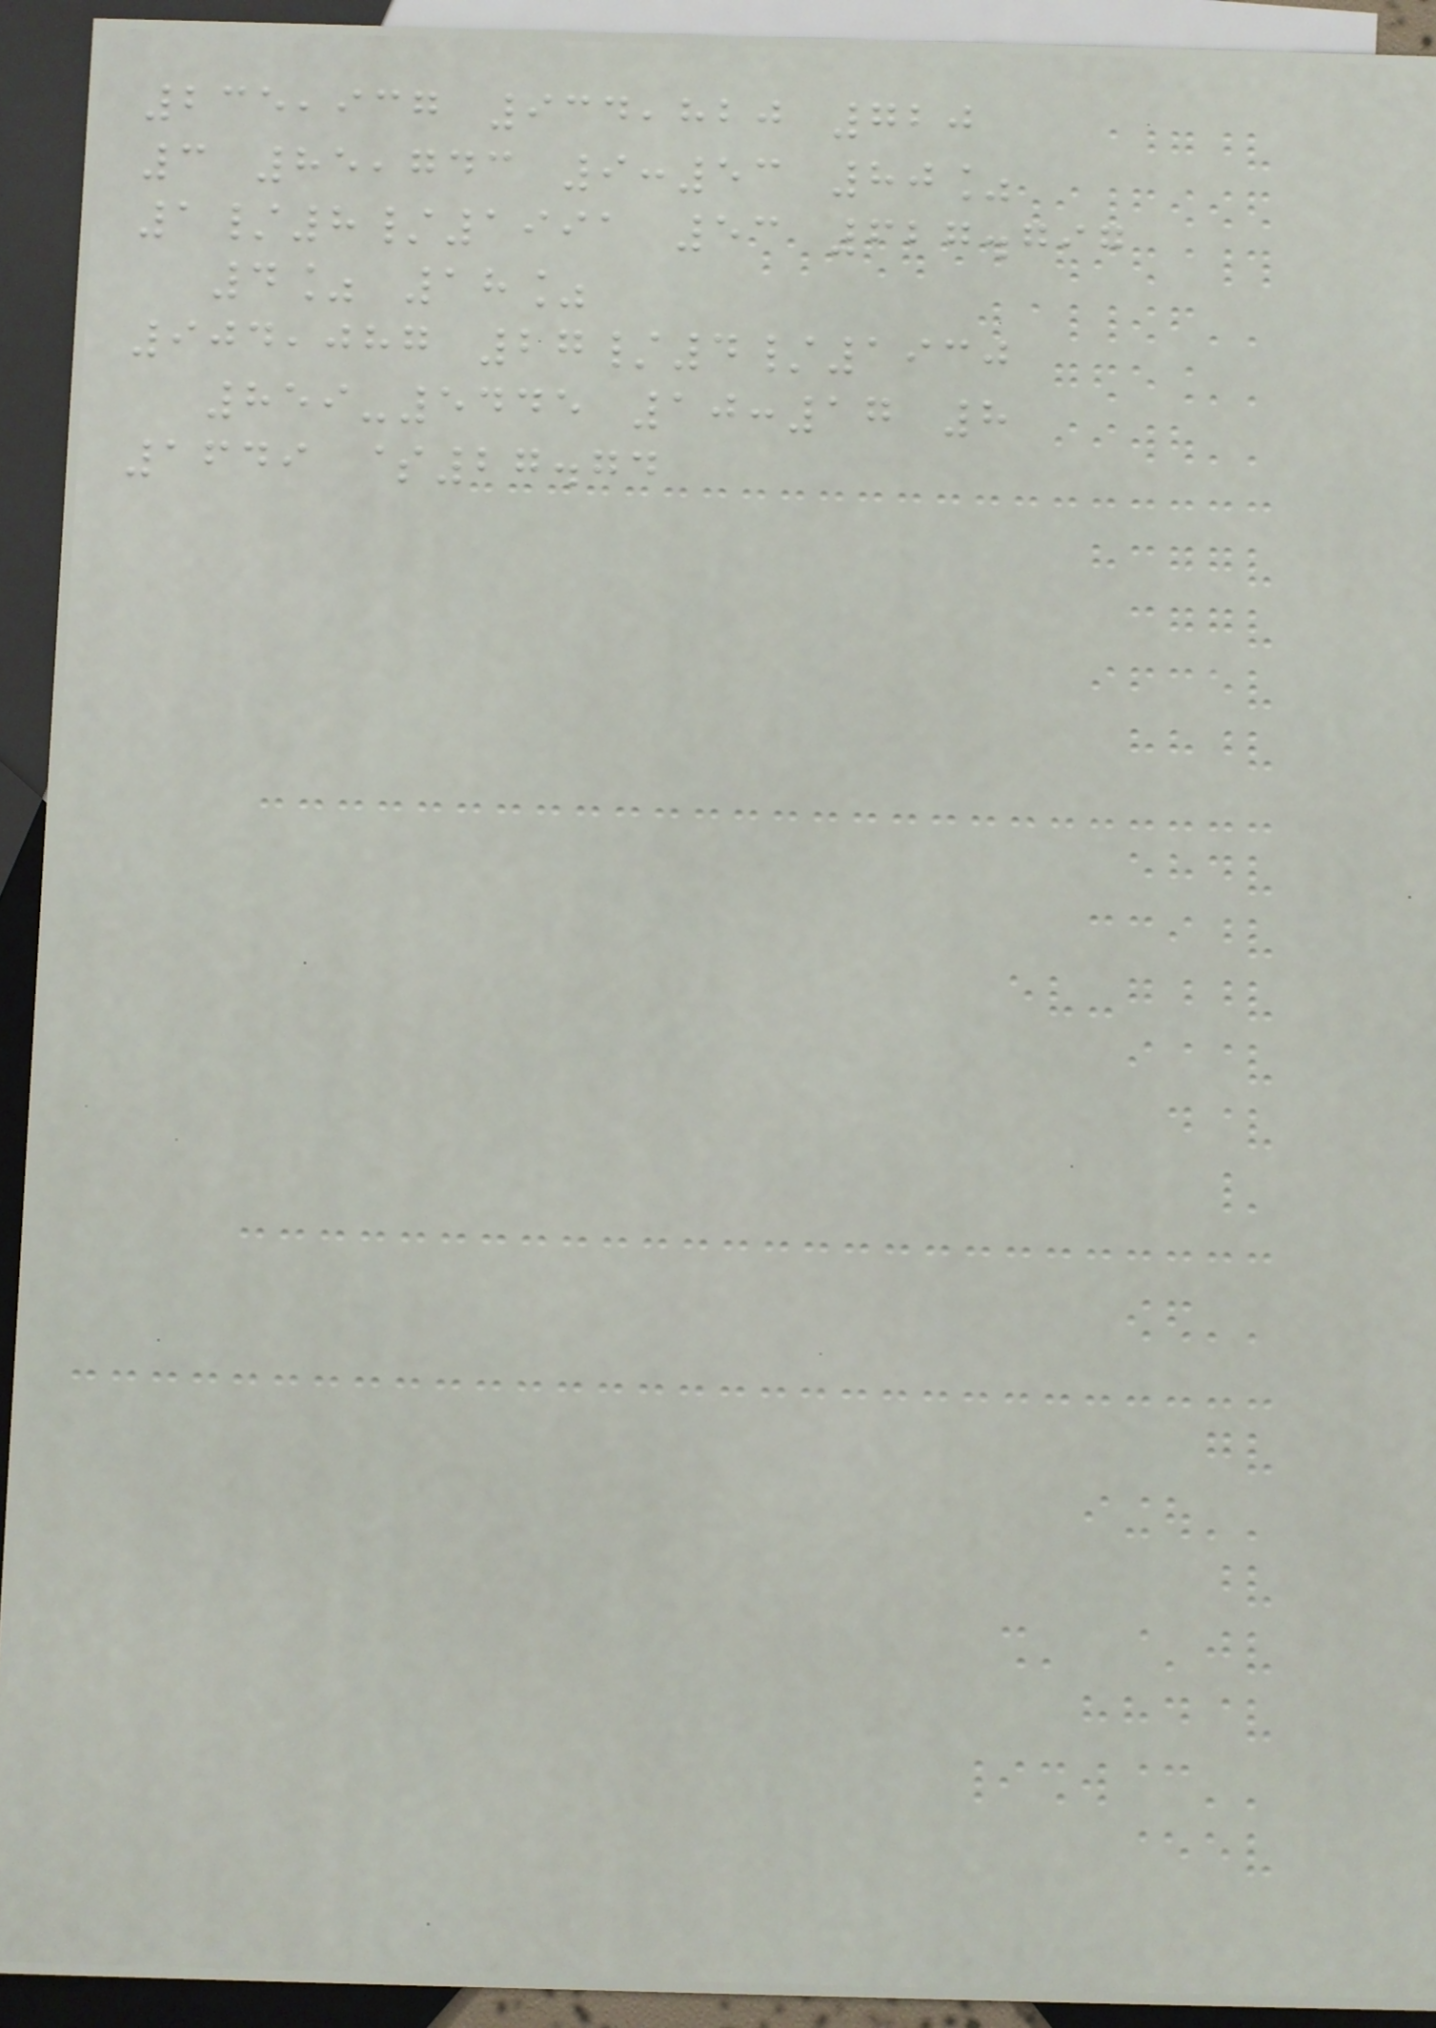235,937 934,820 720
3 85,743 9:53 80%
1/8/1991 53 627.797
4% 18%
904,087 27/4/1930
859-5445 10:17 8
1649 $27.74
